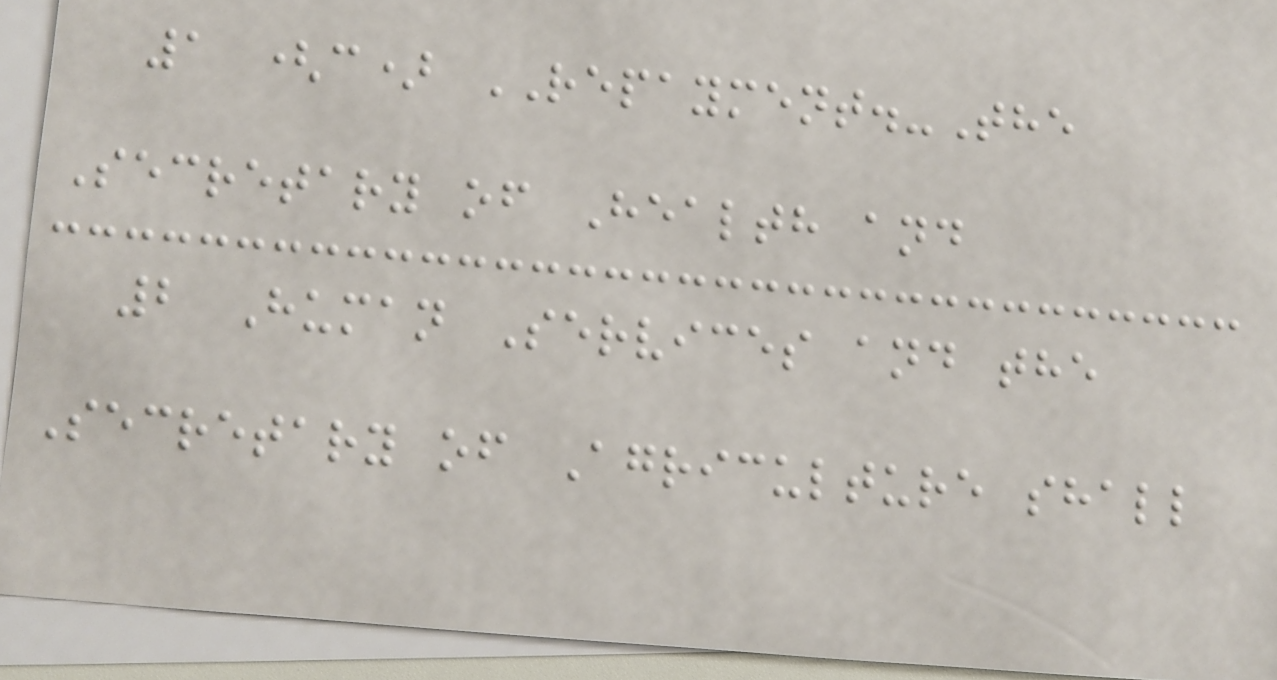1 (c) REPAYMENT.-The
Secretary of Health and
2 Human Services and the
Secretary of Agriculture shall
